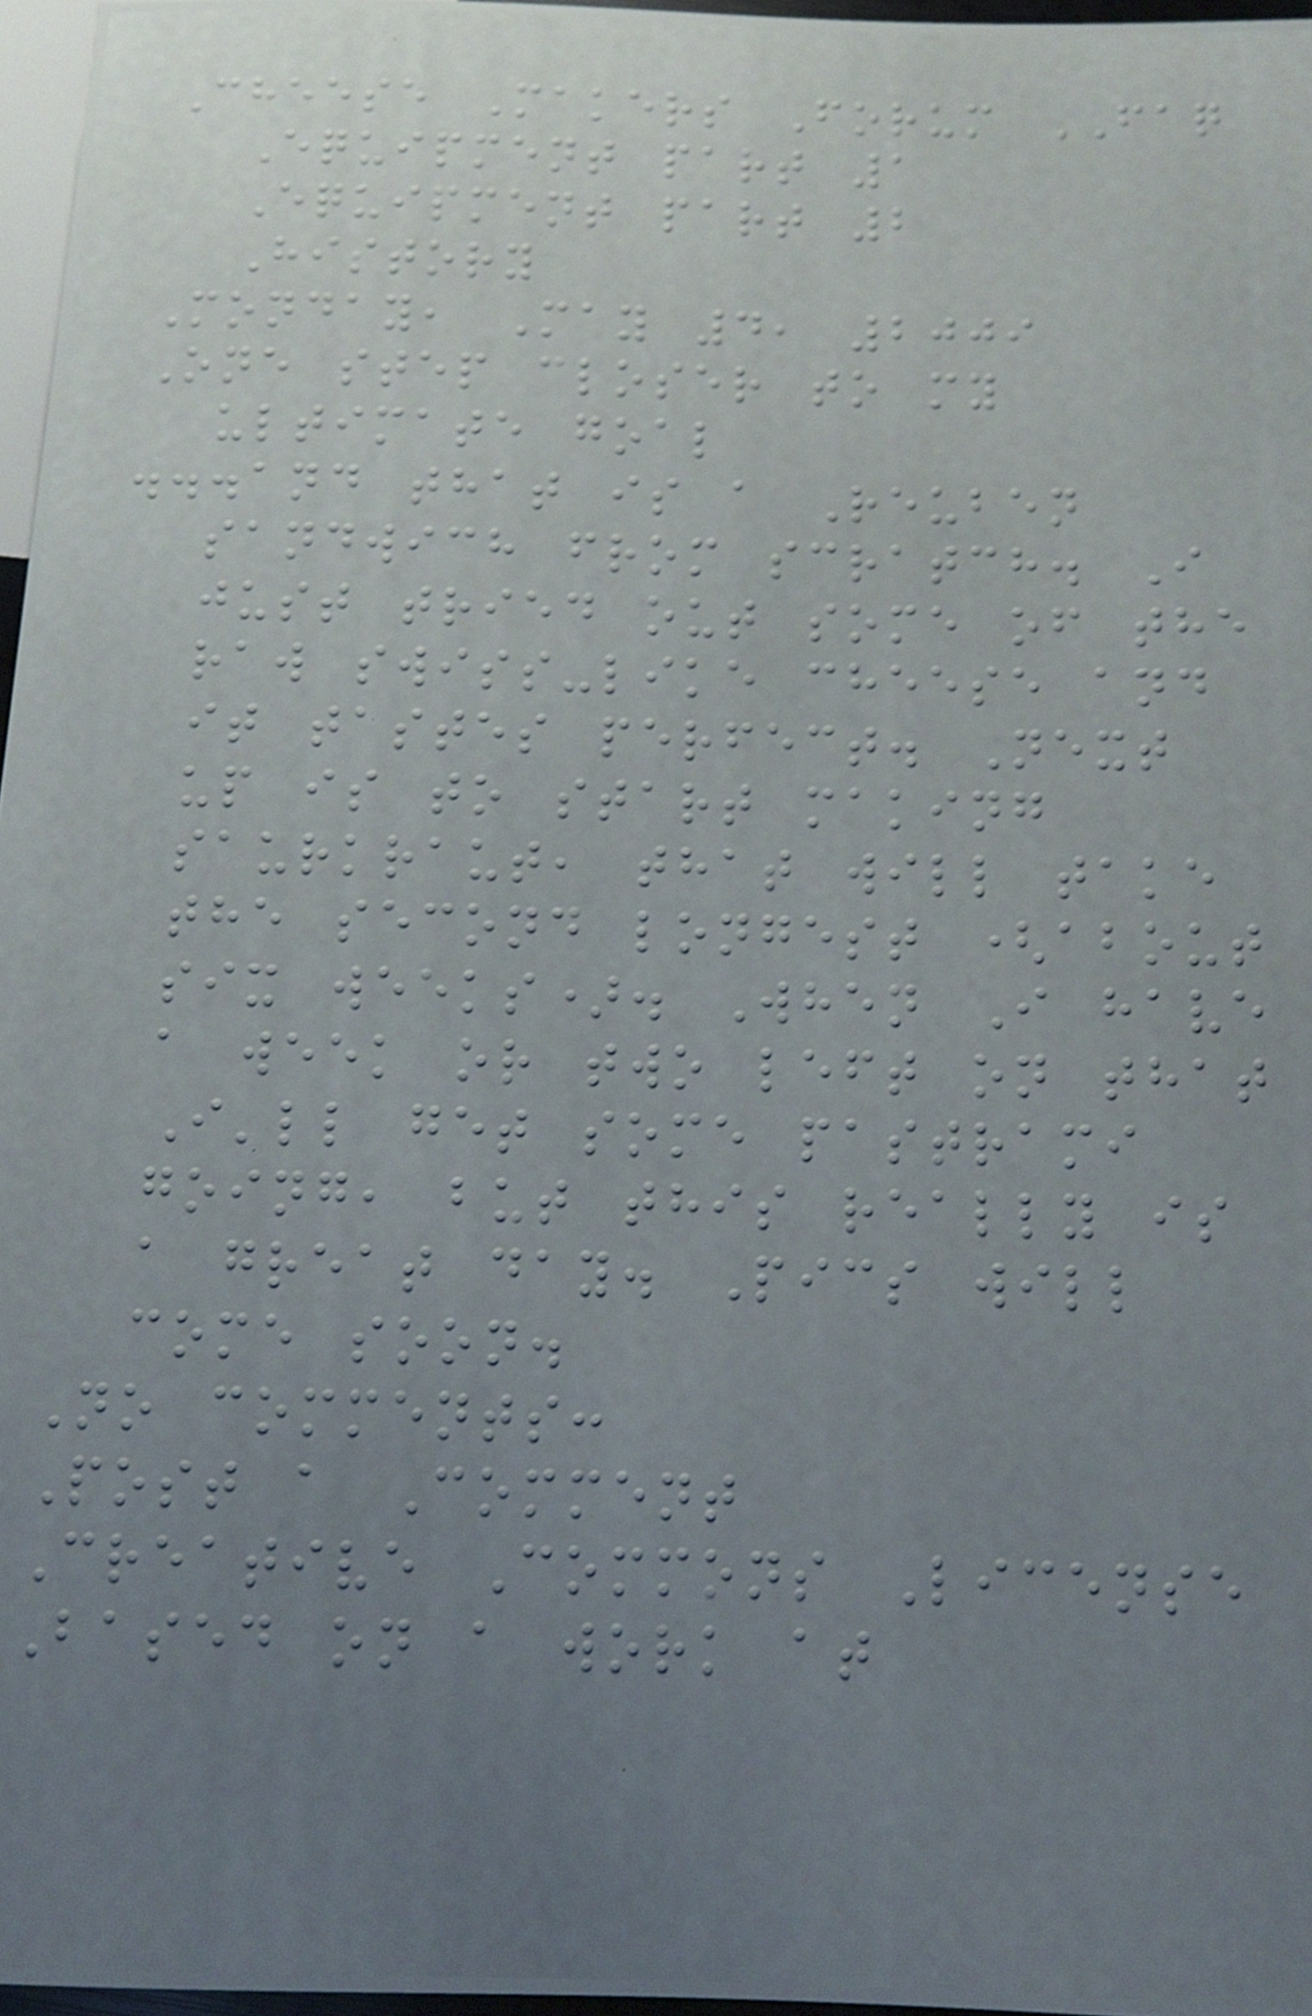Cheese Makers Forum FAQ
Equipment part 1
Equipment part 2
History
Monday, May 4, 2009
One step closer to my
ultimate goal
...and that is a Reuben
sandwich from scratch. I
just tried out some of the
raw swiss-like cheese and
it tastes perfect. Next
up is to start making
saurkraut, that will take
the second longest (about
six weeks). When I have
a week or two left on that
I'll get some pastrami
going, but this really is
a great day. Pics will
come soon.
No comments:
Post a Comment
Creative Commons License
Based on a work at
